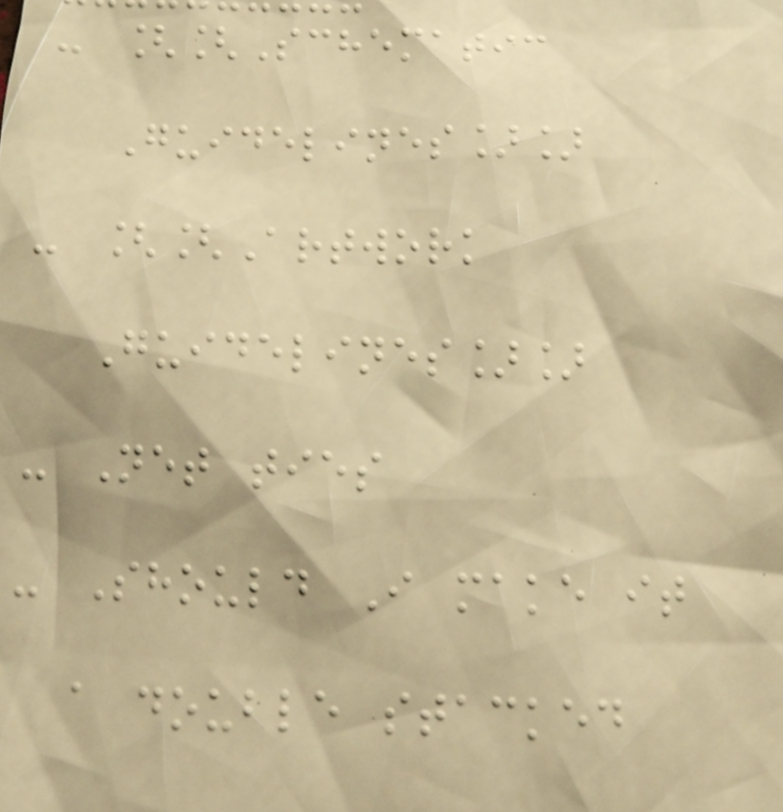- [[Schematic
Guidelines]]
- [[Artwork
Guidelines]]
- Net ties
- Should I make it
a double stacked
